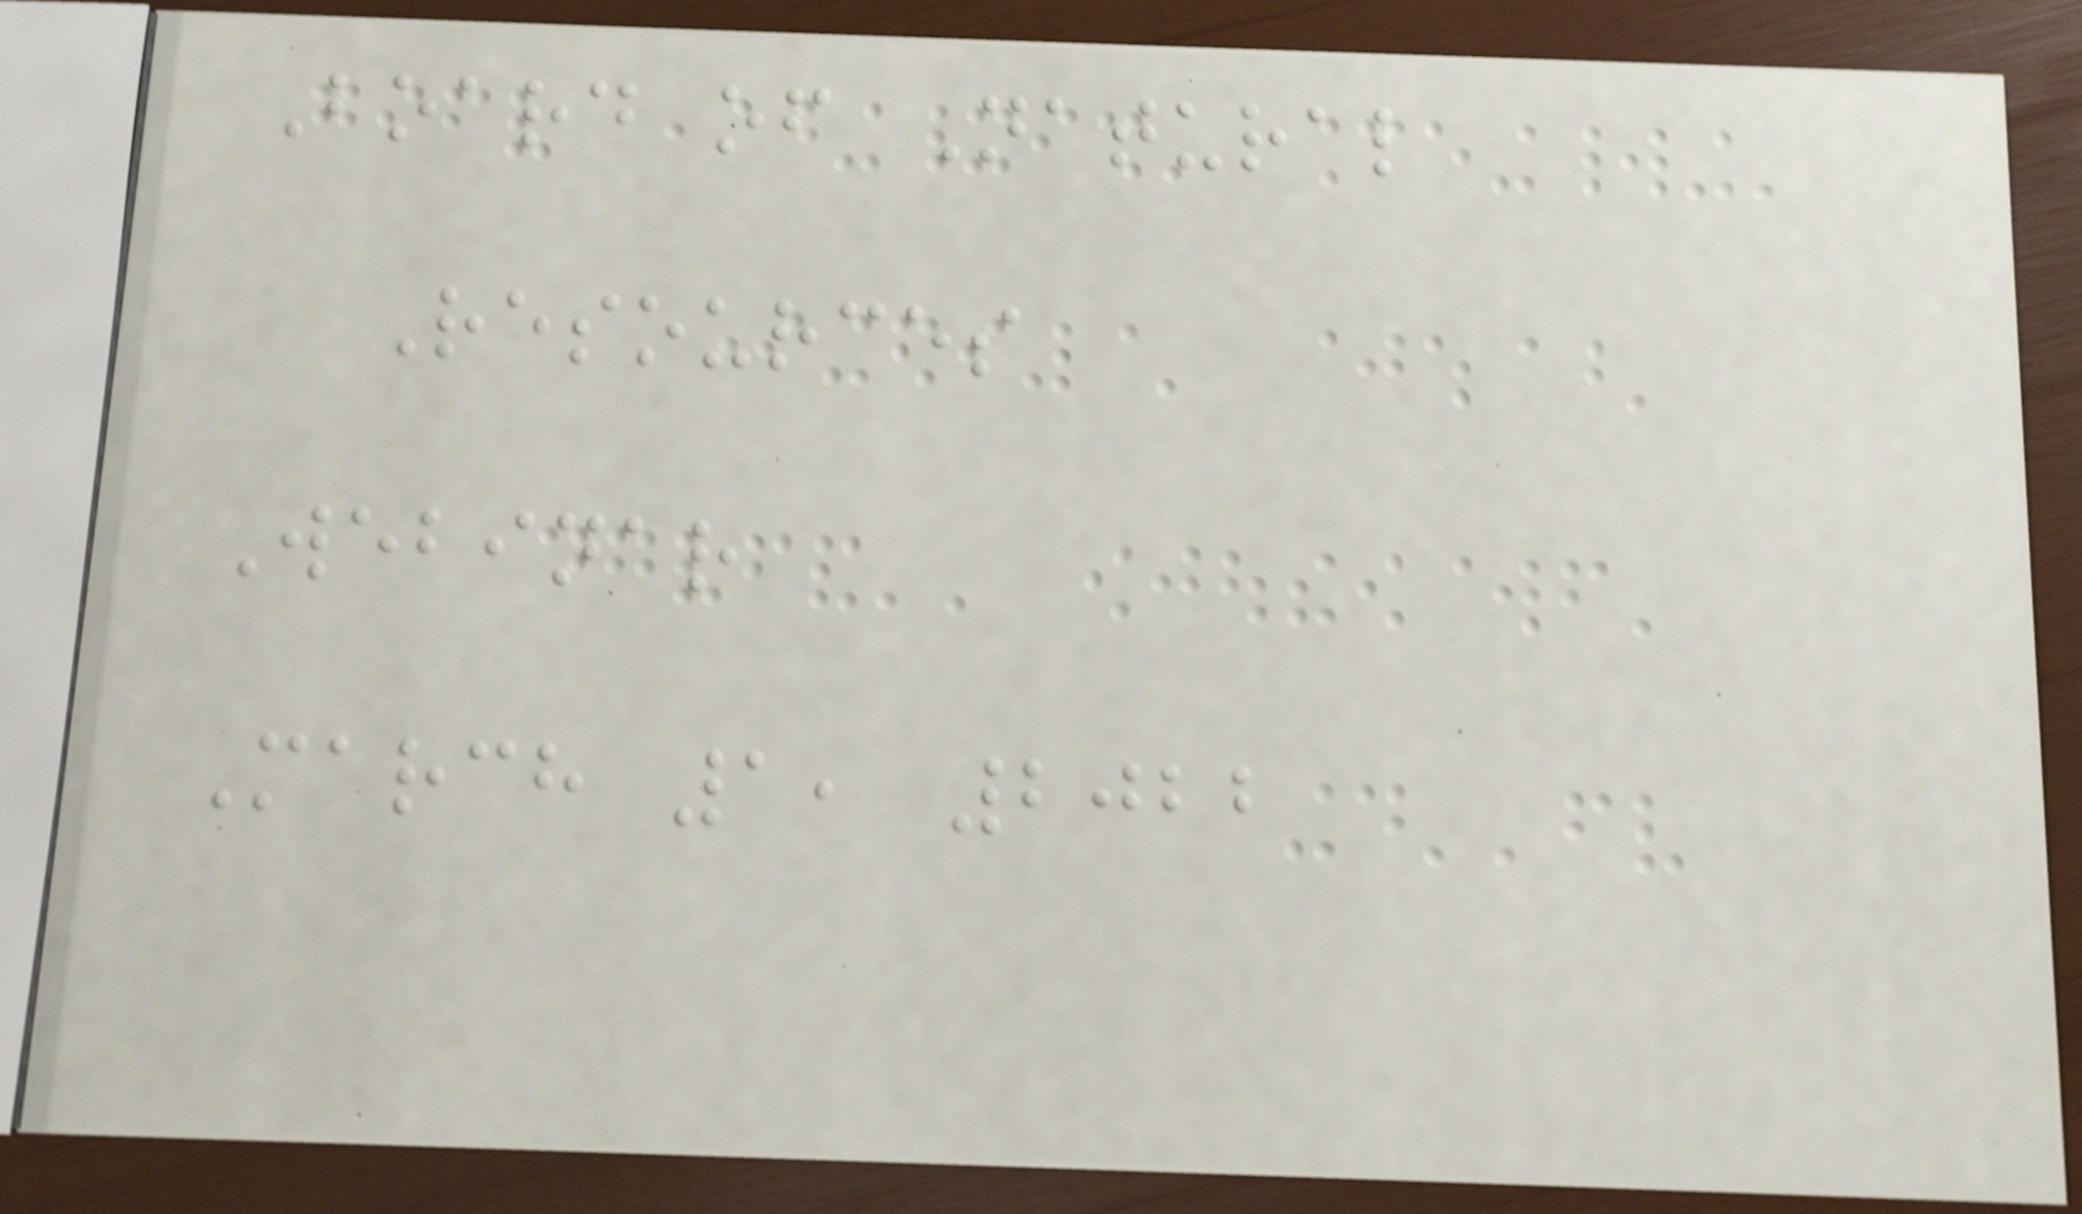Board of Natural
Resources
Webinar
March 1, 2022
